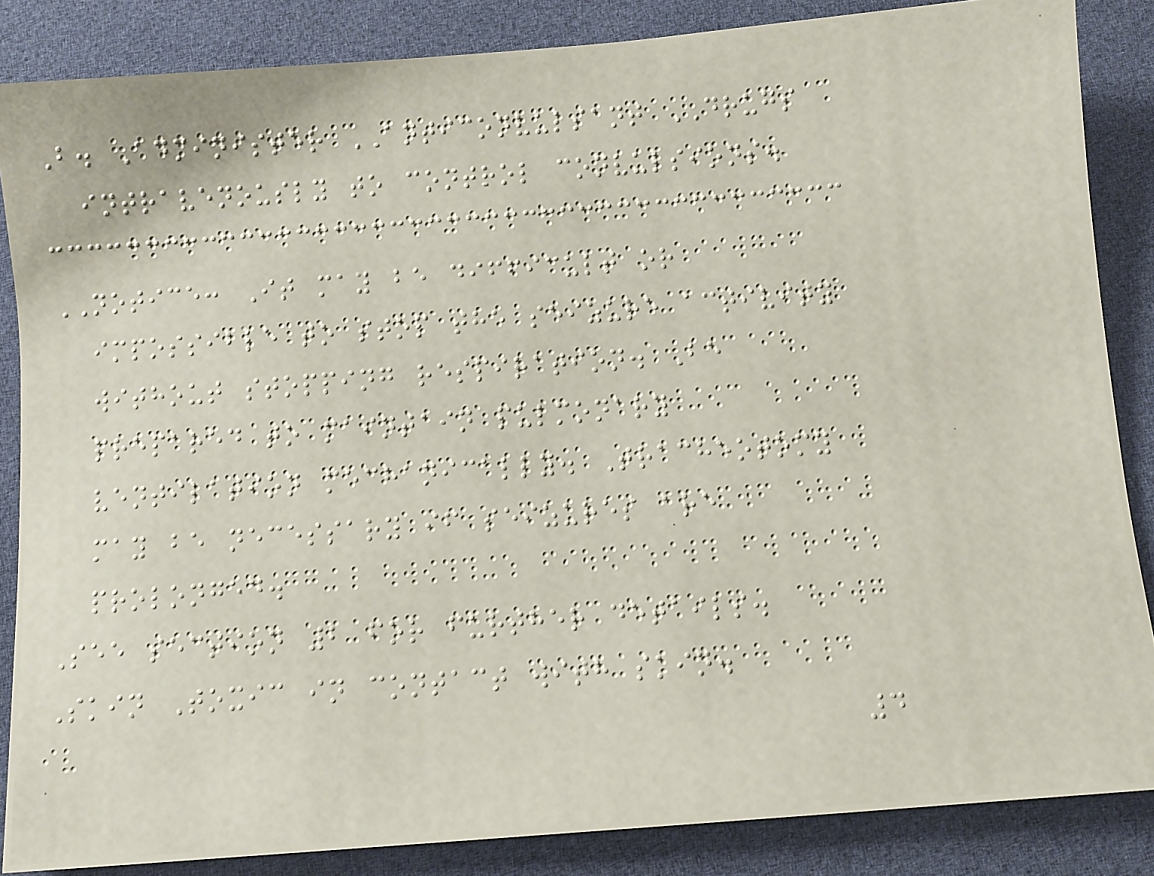B. Administer ANTICONVULSANT DRUGS
intravenously to control convulsions.
NOTICE: It may be difficult or
impossible to stop the seizure activity
without stopping respiration. Be
prepared to maintain pulmonary
ventilation mechanically. Tracheotomy
may be necessary if seizures are
prolonged.
See section 2 for further details.
Skin Toxic in contact with skin.
4
